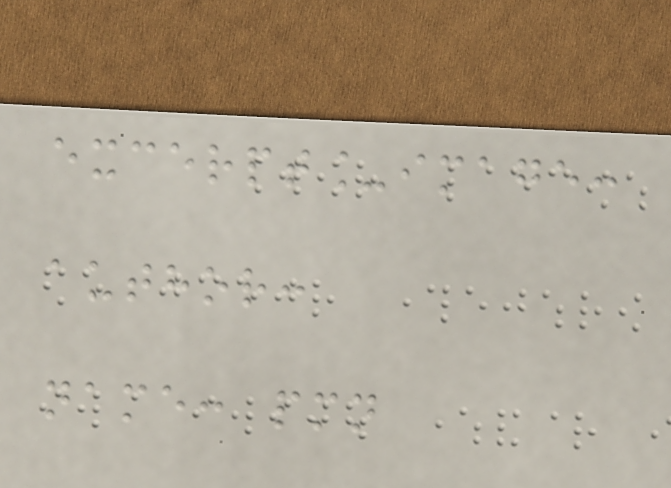excerpt_image:
author:
name: pmn
